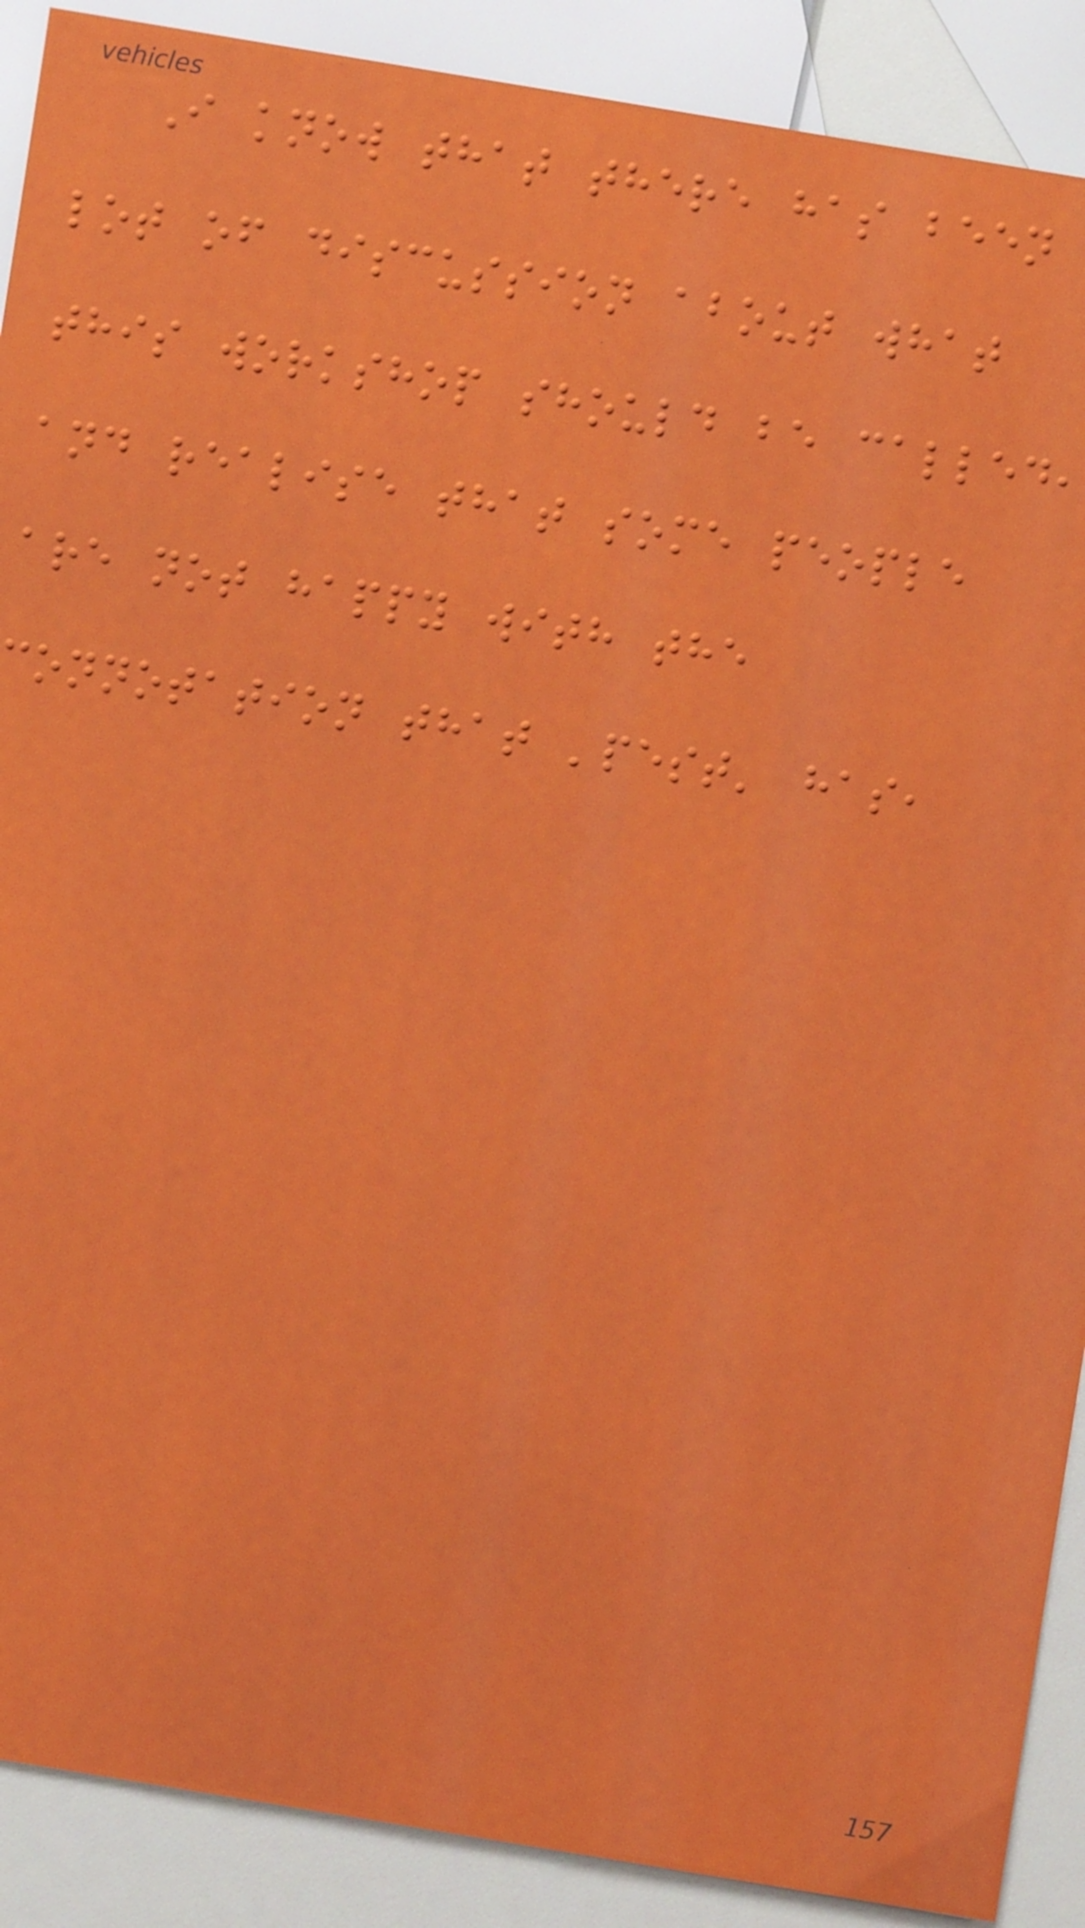I know that there has been
lot of discussion about what
this workshop should be called,
and realise that some people
are not happy with the
onnotation that 'pest' has,
